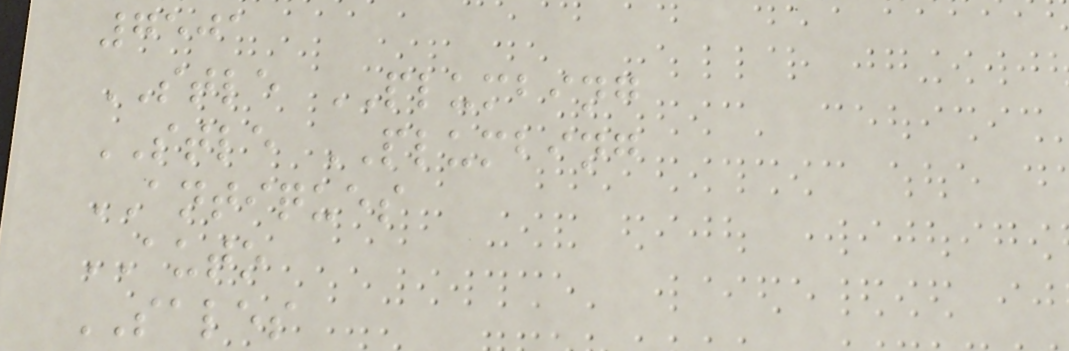7501
STLE PLUMBING
STLE PLUMBING
ANTIQUES
AUTO
SALES
